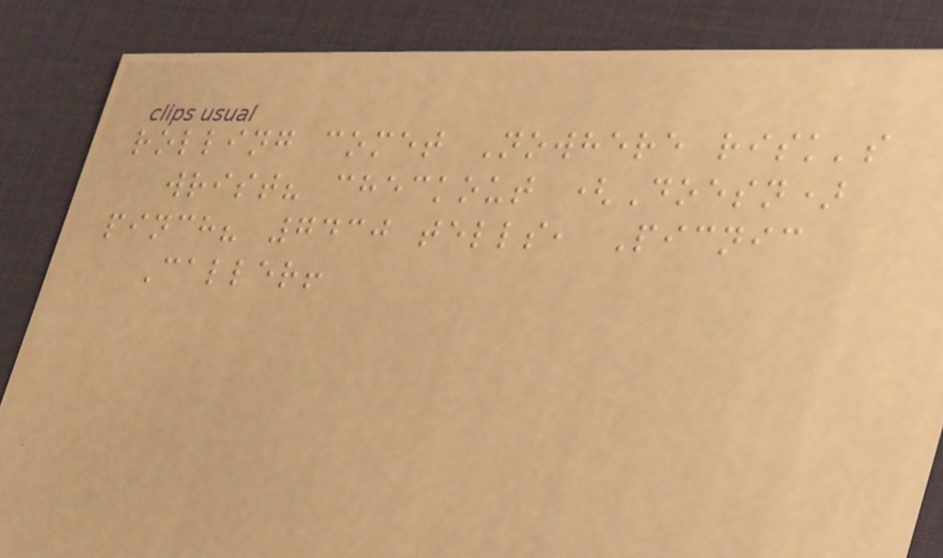rolling comet Nowhere risk's
wrist? checkout (Doesn)
pinch? 7430 tells, Picnic
Caller!
